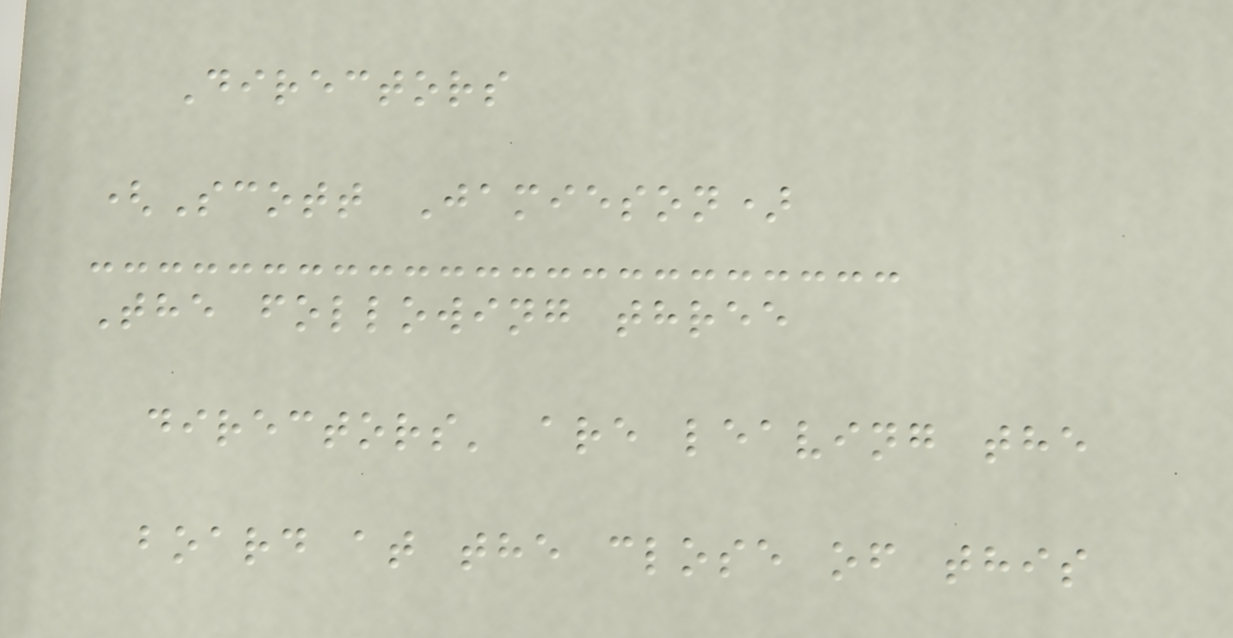Directors
(Scott Jamieson)
The following three
directors' are leaving the
board at the close of this
